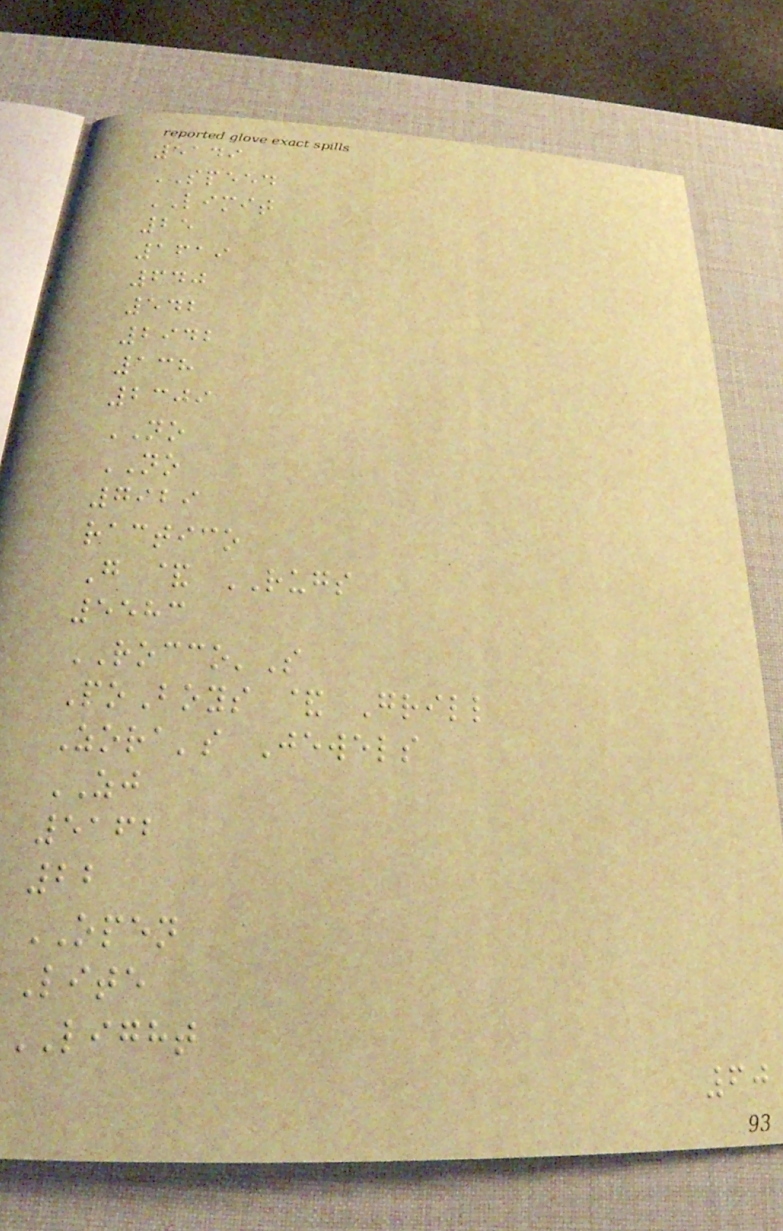5149
SPEED
LIMIT
25
1619
640
542
2942
138
2309
NO
NO
7929
ractico
G & RUGS
5583
ROCCO'S
PoBoys & Grill
Zora's Jewels
ZJ
5162
22
OPEN
Lite
LIGHT
60
